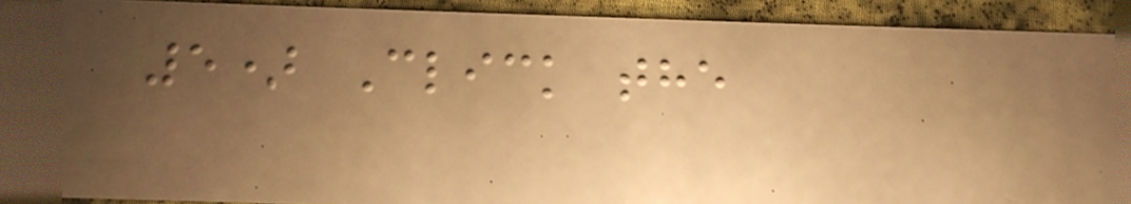5) Click the
